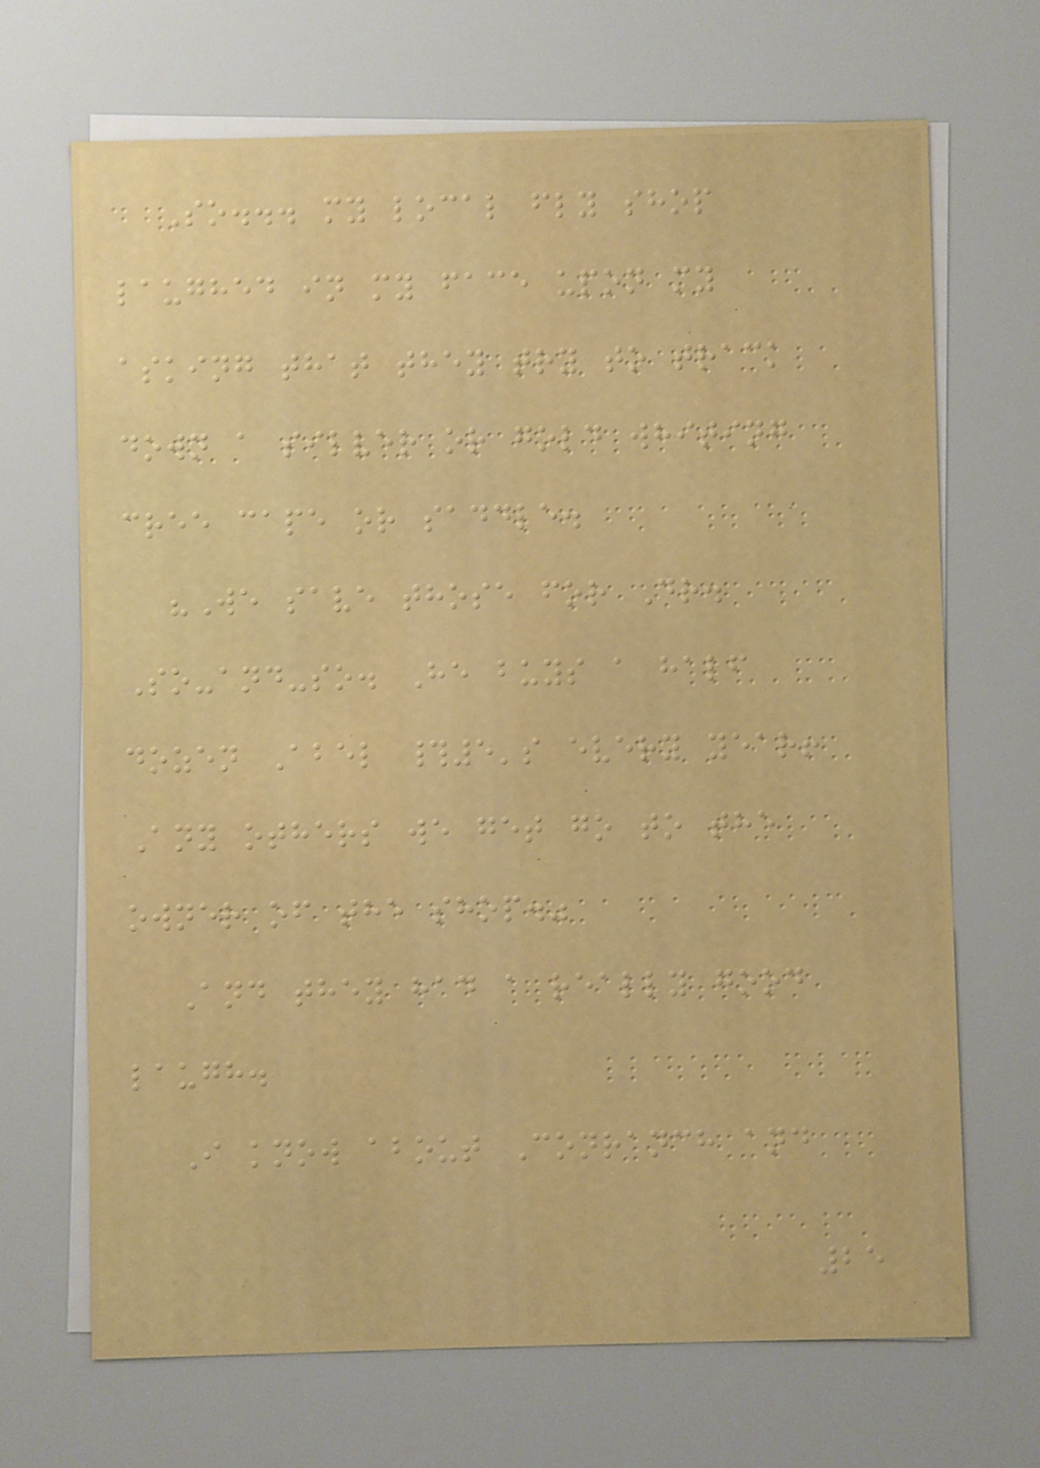So... my local fly shop
laughed in my face upon my
asking that they try to track
down a silver or gold whiting
cree cape or saddle.
"We save those for Dr.
So-and-so. He buys a half
dozen Abel #5's every year!
Any others we get go to the
owner of the shop."
And they had a really good
laugh.
I know about Conranch and
25
